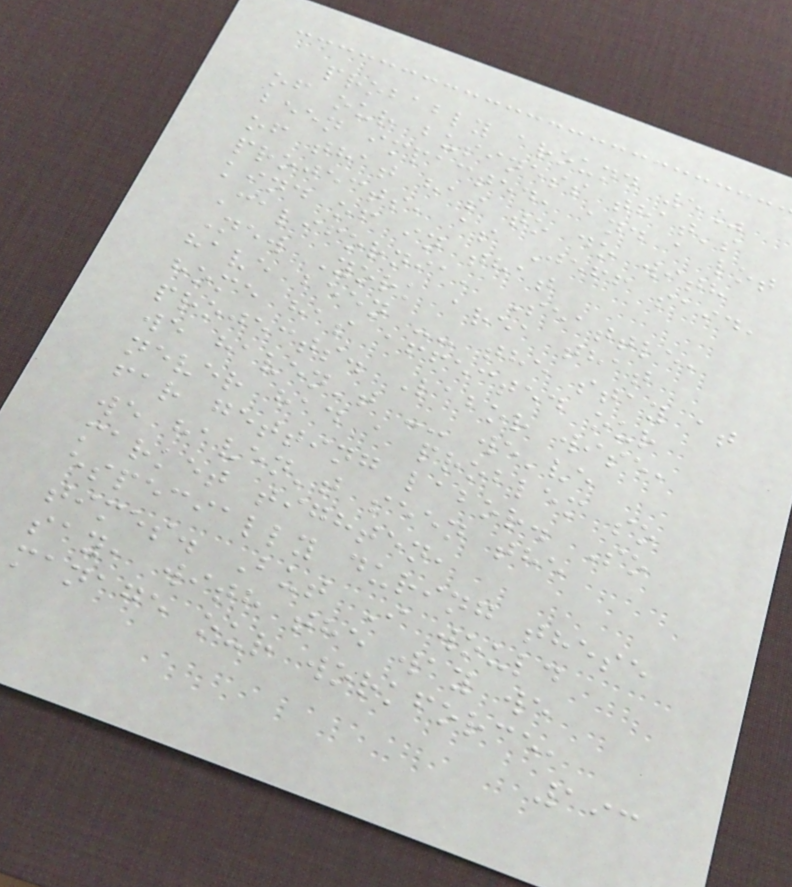probably around 5%
of our business that's
been impacted, and a lot
of that has to do with
projects, as Jeff said,
kind of in that
California, Seattle,
New York area that
have been -- the stay at
home has affected our
projects. Labor wise,
we haven't -- we've
never had a problem so
far getting labor. So
we haven't seen the
market tighten,
especially during these
times. But I would
say, with the way we
manage our workforce,
193
